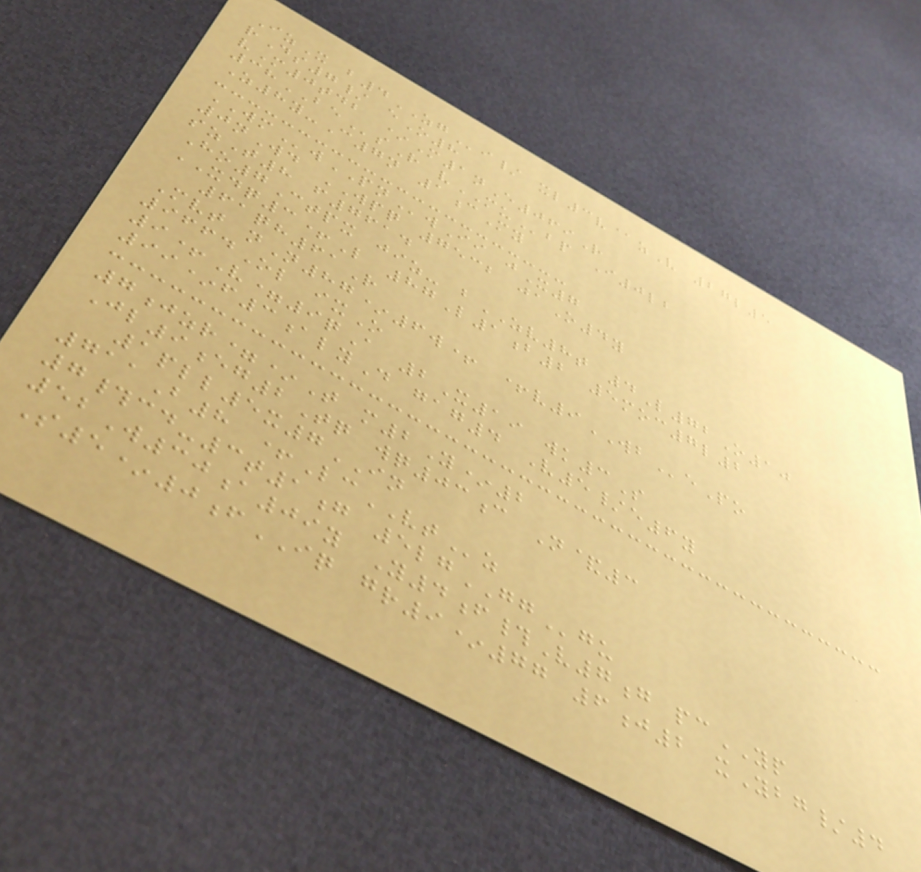IzX b4ZGi/ xl3v@zV 27l5
rDs7/ eO8
vM0tdb *M1nE069R
38BEsR vMUbp I0lb
Z8y-C7n 1cMy
WMwPNwIi jX7
0nWd WPQ 7532 jaO4y
szT8 f7614
Ho7Ctpx jiz- bZV8t 4L72O10
XDQ3+L 87L1b2 5moc7l2
61qh61R
Mvt nN87*6w+ +v9WBePo
9664Ol ixO
9+V=9qA 2X19 wk3S
99*f3alyD gag4 V5/e6y
7jzr=*T m2Y*2
Jl9eg2Tq wq03c N&3
1pll5x7IN
711B8 +LcVTz
7#cd-3t1g 5lgGGgu
52W30a09y Y4f#V7g pcYP
S5*0fIQ gr9*77 6j2 xYbg/4
